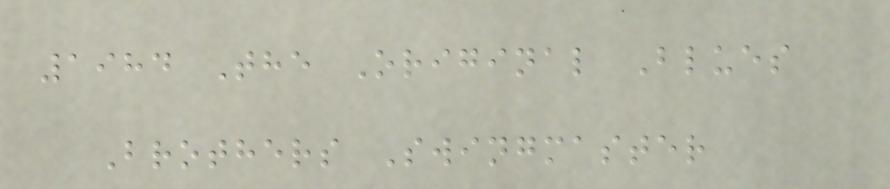1984 The Original Blues
Brothers Swingmaster
